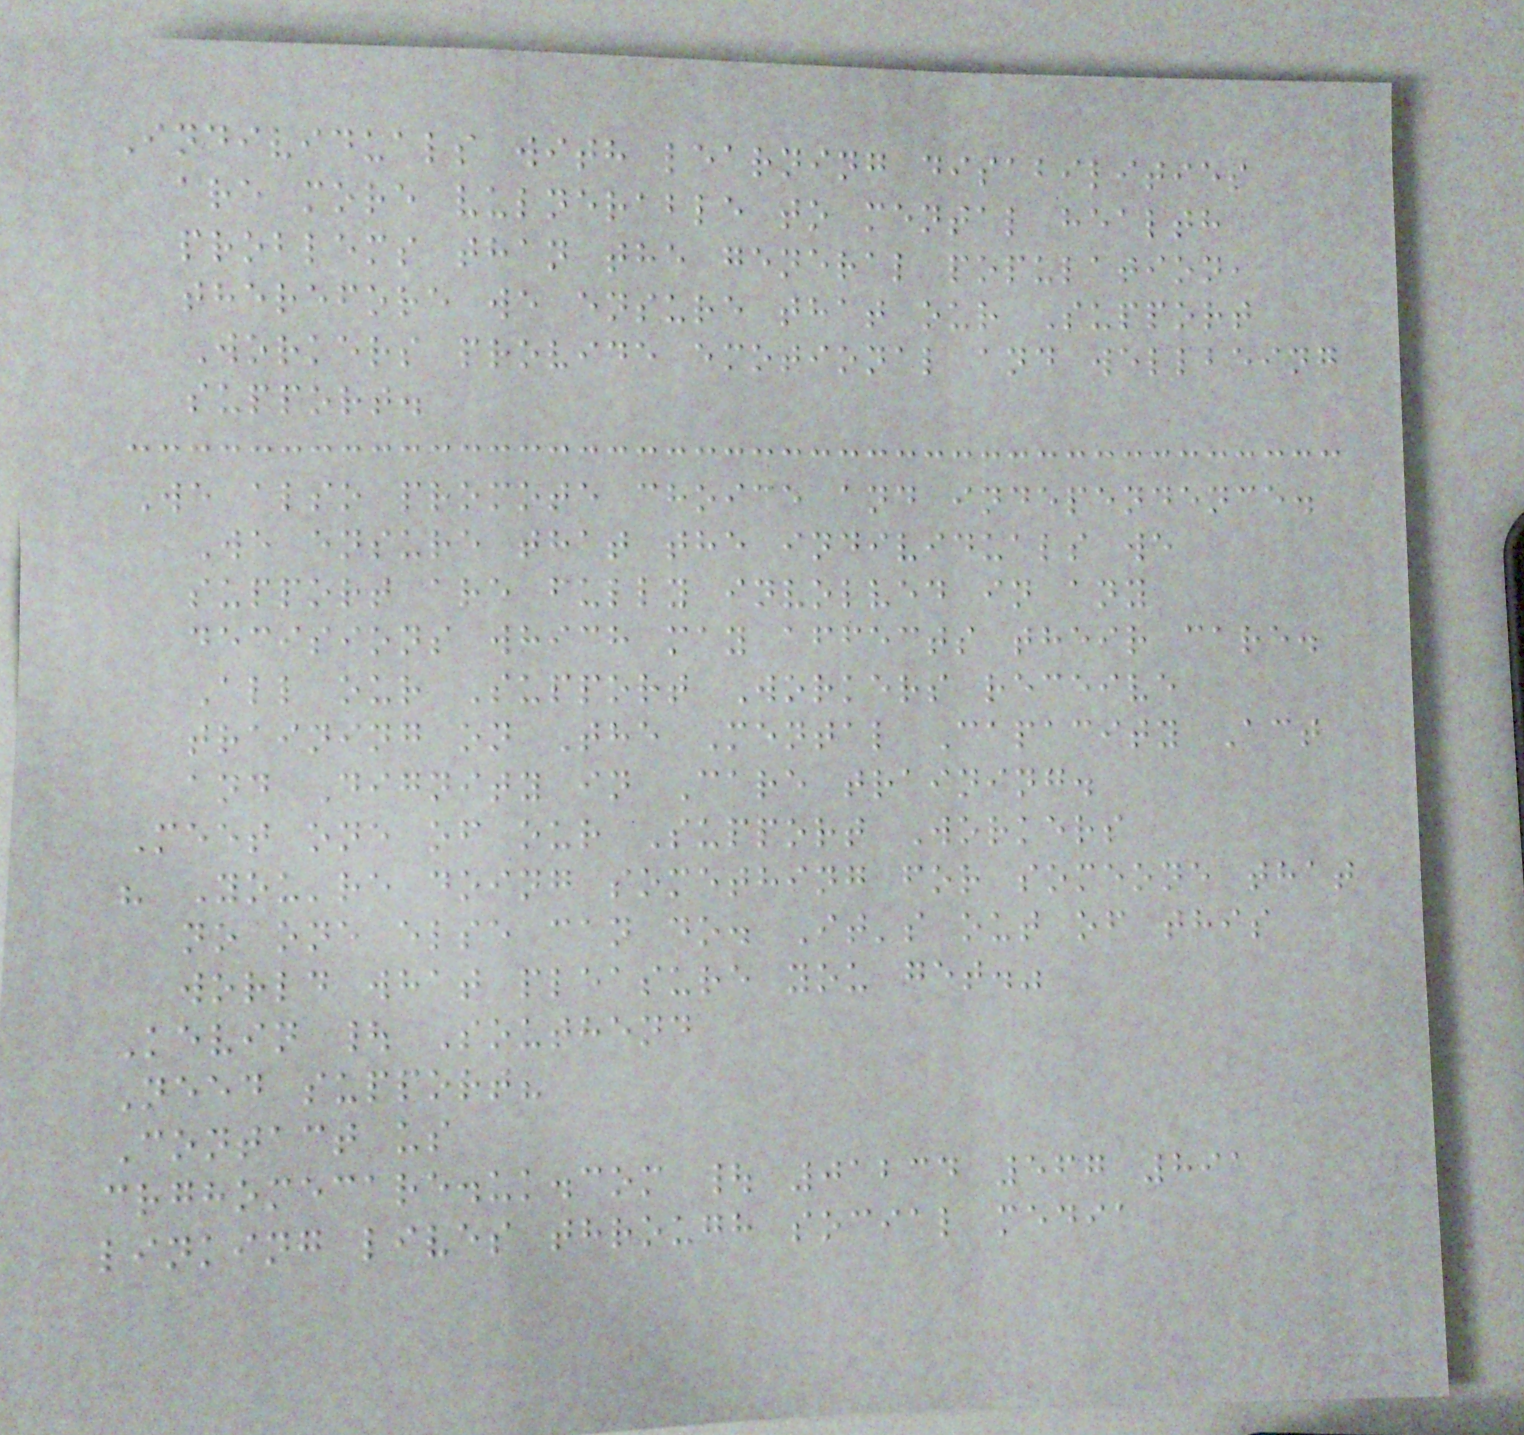Individuals with learning disabilities
are more vulnerable to mental health
problems than the general population,
therefore we ensure that our Support
Workers provide emotional and wellbeing
support.
We also promote choice and independence.
We ensure that the individuals we
support are fully involved in any
decisions which may affects their care.
All our Support Workers receive
training on The Mental Capacity Act
and Dignity in Care training.
Meet one of our Support Workers
" You're doing something for someone that
no one else can do. It's out of this
world what pleasure you get."
Kevin | Southend
Need support?
Contact us
crghomecare.uk.com | 01234 567 891
linking lives through social media
